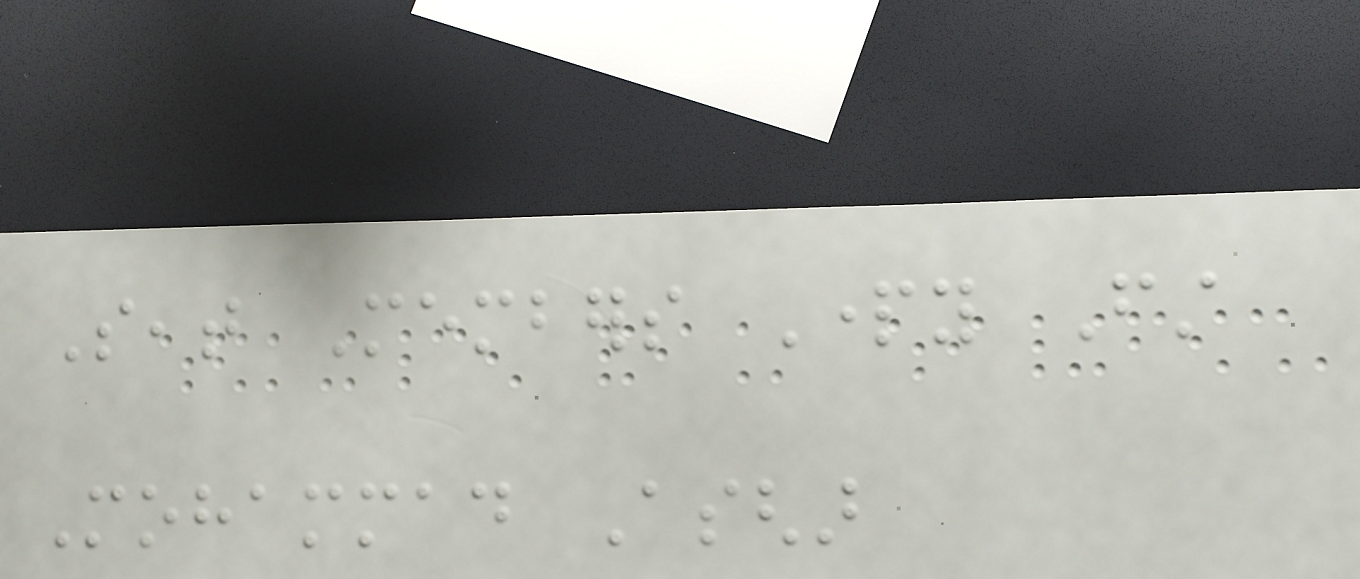Seat Members Party First
Mohammad Asghar
